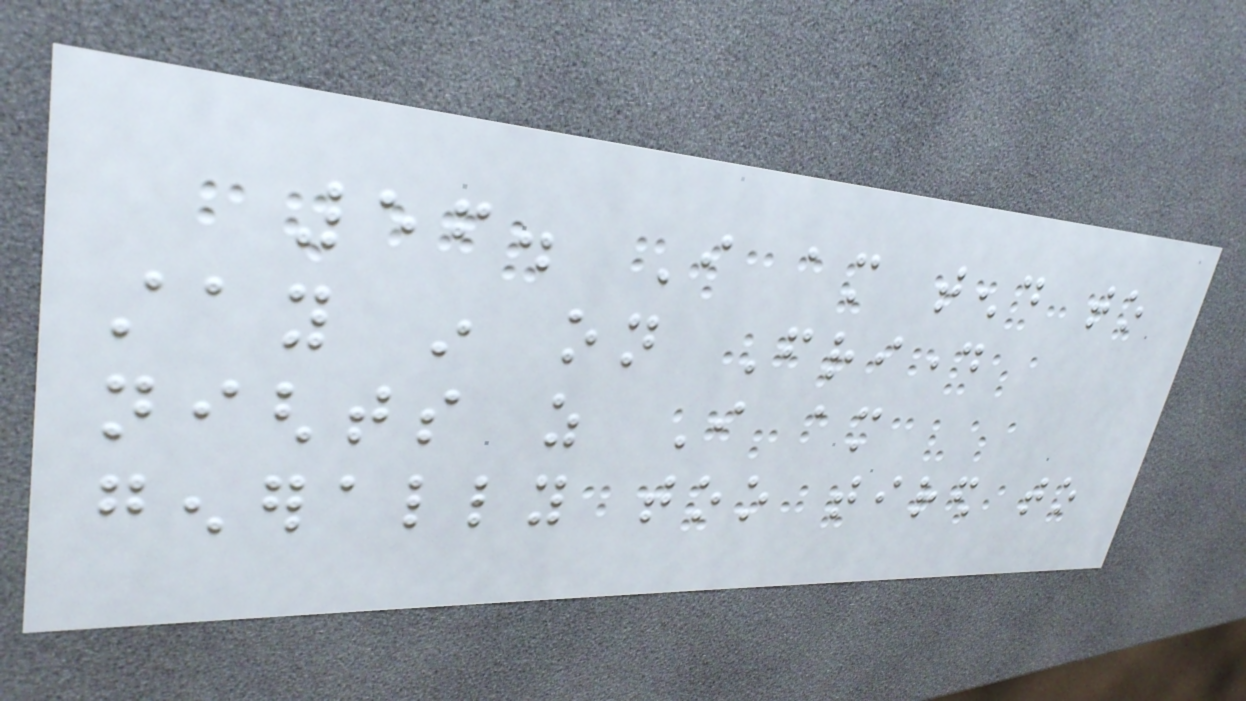56. I am tend to
stay in on Friday
nights as I am
generally too tired to
